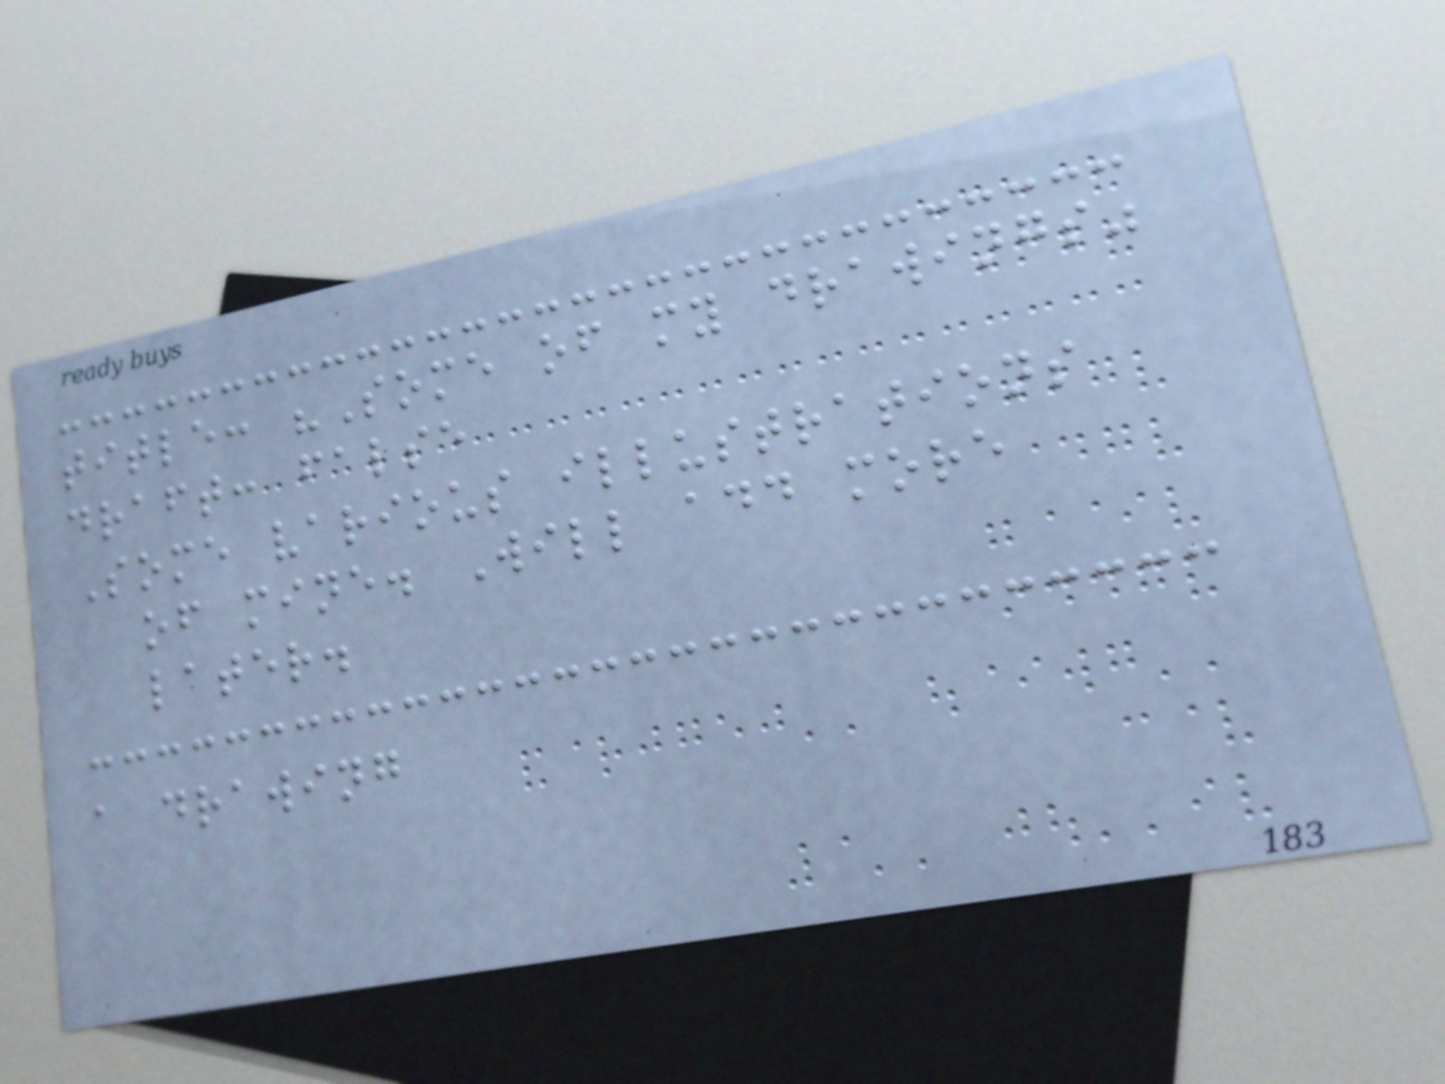title: "Some of my drawings"
draft: false
Some various illustrations
of mine. Will add more
later.
a drawing
